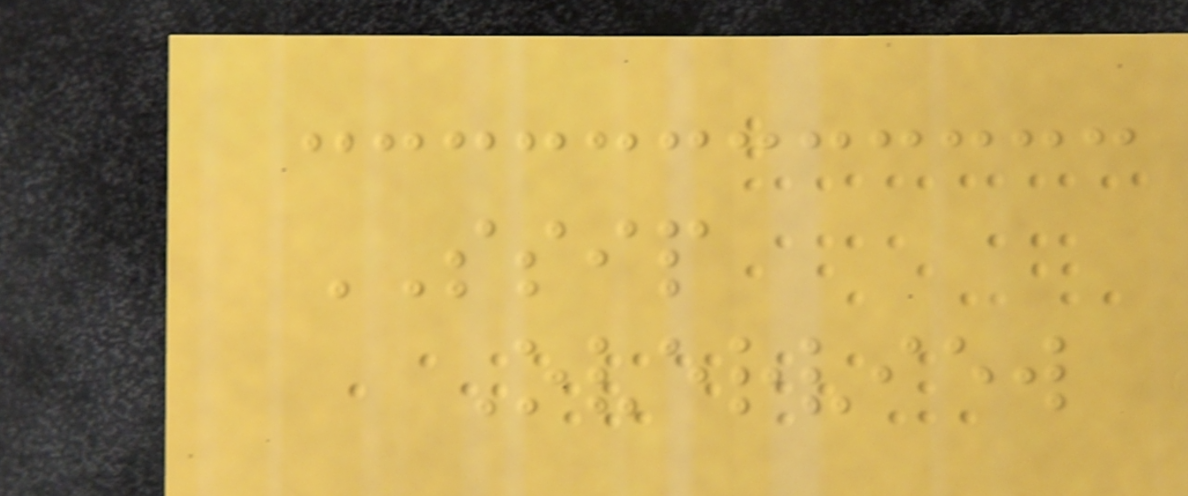SSIP
Overview
